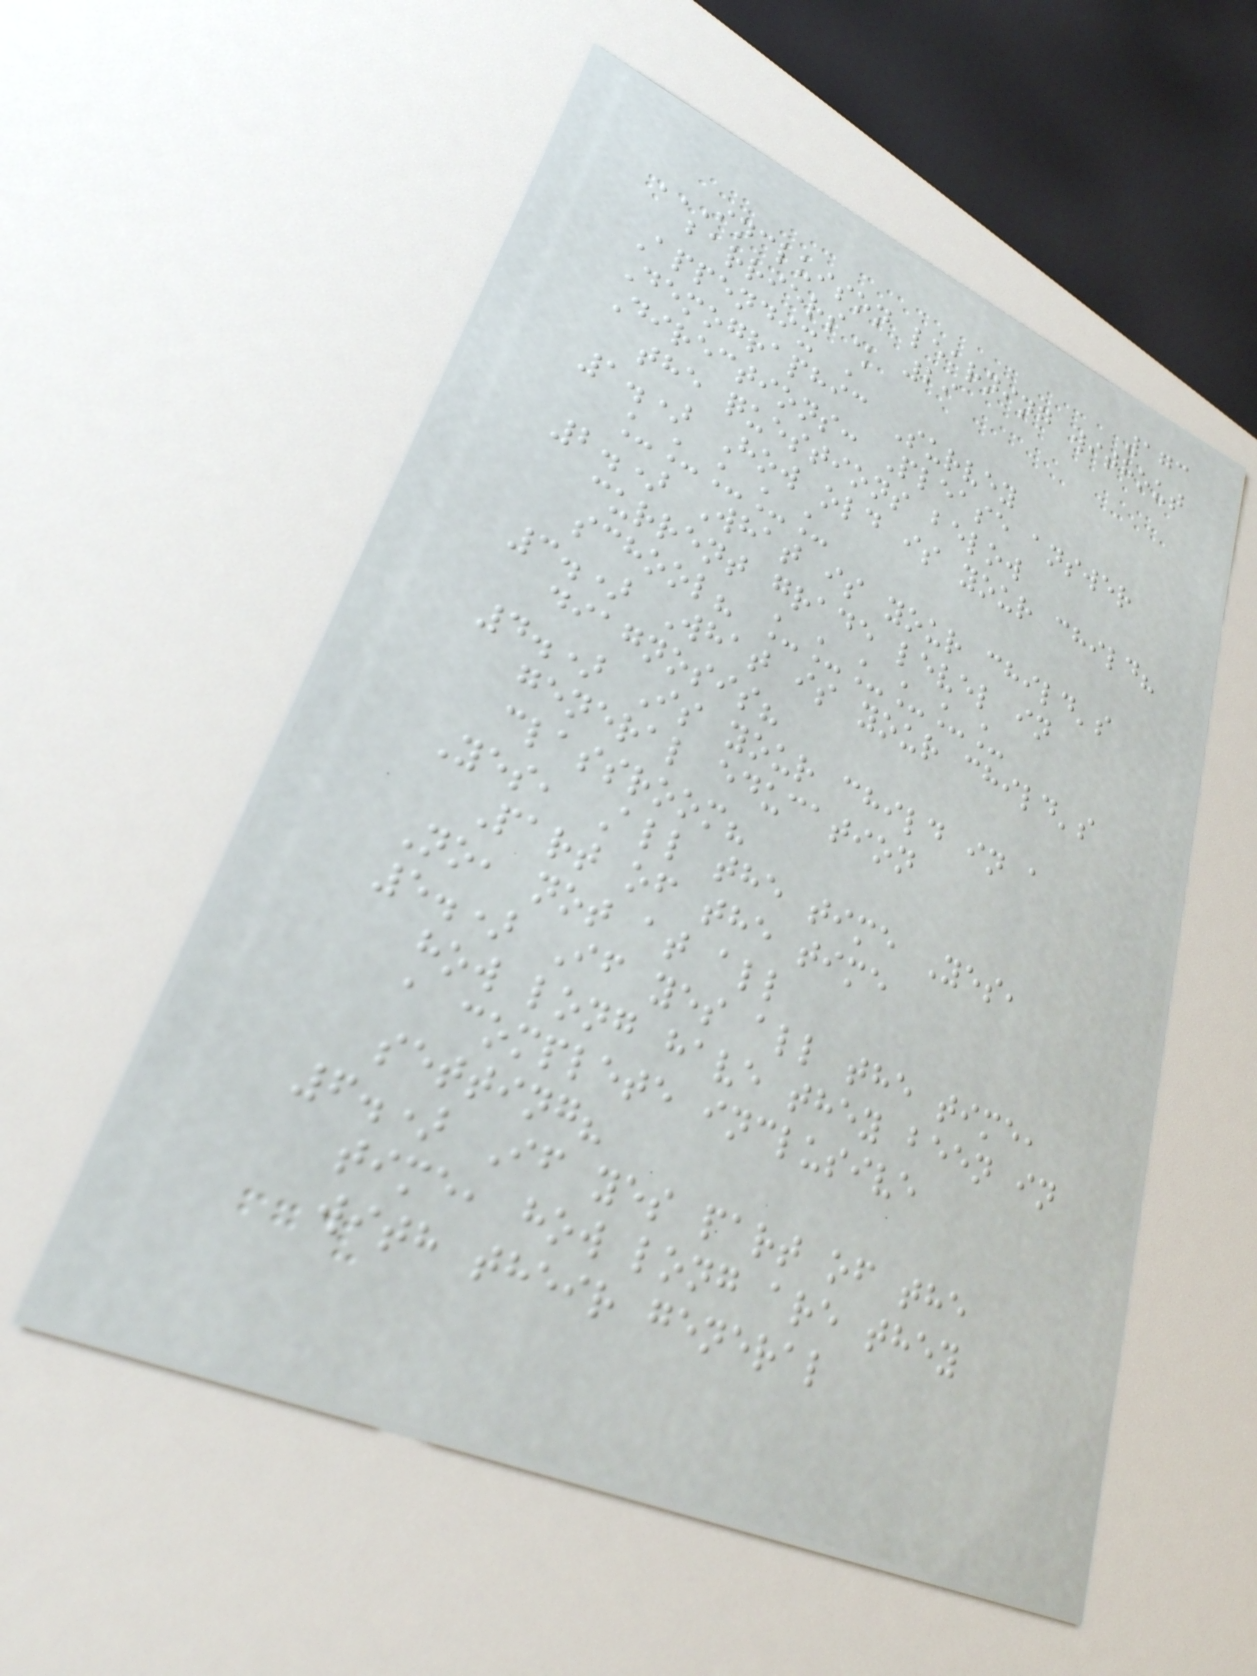173
INCLUISON LEARNING WITHOUT
BARRIERS 29
Appendix A
Demographic Survey
Directions: Please answer
the questions below
1.) How old is your child?
_____
2.) What is your child's
current grade level in
school? ______
3.) What is your child's
diagnosis?
4.) Is your child in a
general education
classroom?
Yes, All the time Yes,
Part of the time
No, not at all
5.) If yes all the time,
how long have they been in
a complete inclusive
setting?
6.) If yes part of the
time, how long are they
with their general
